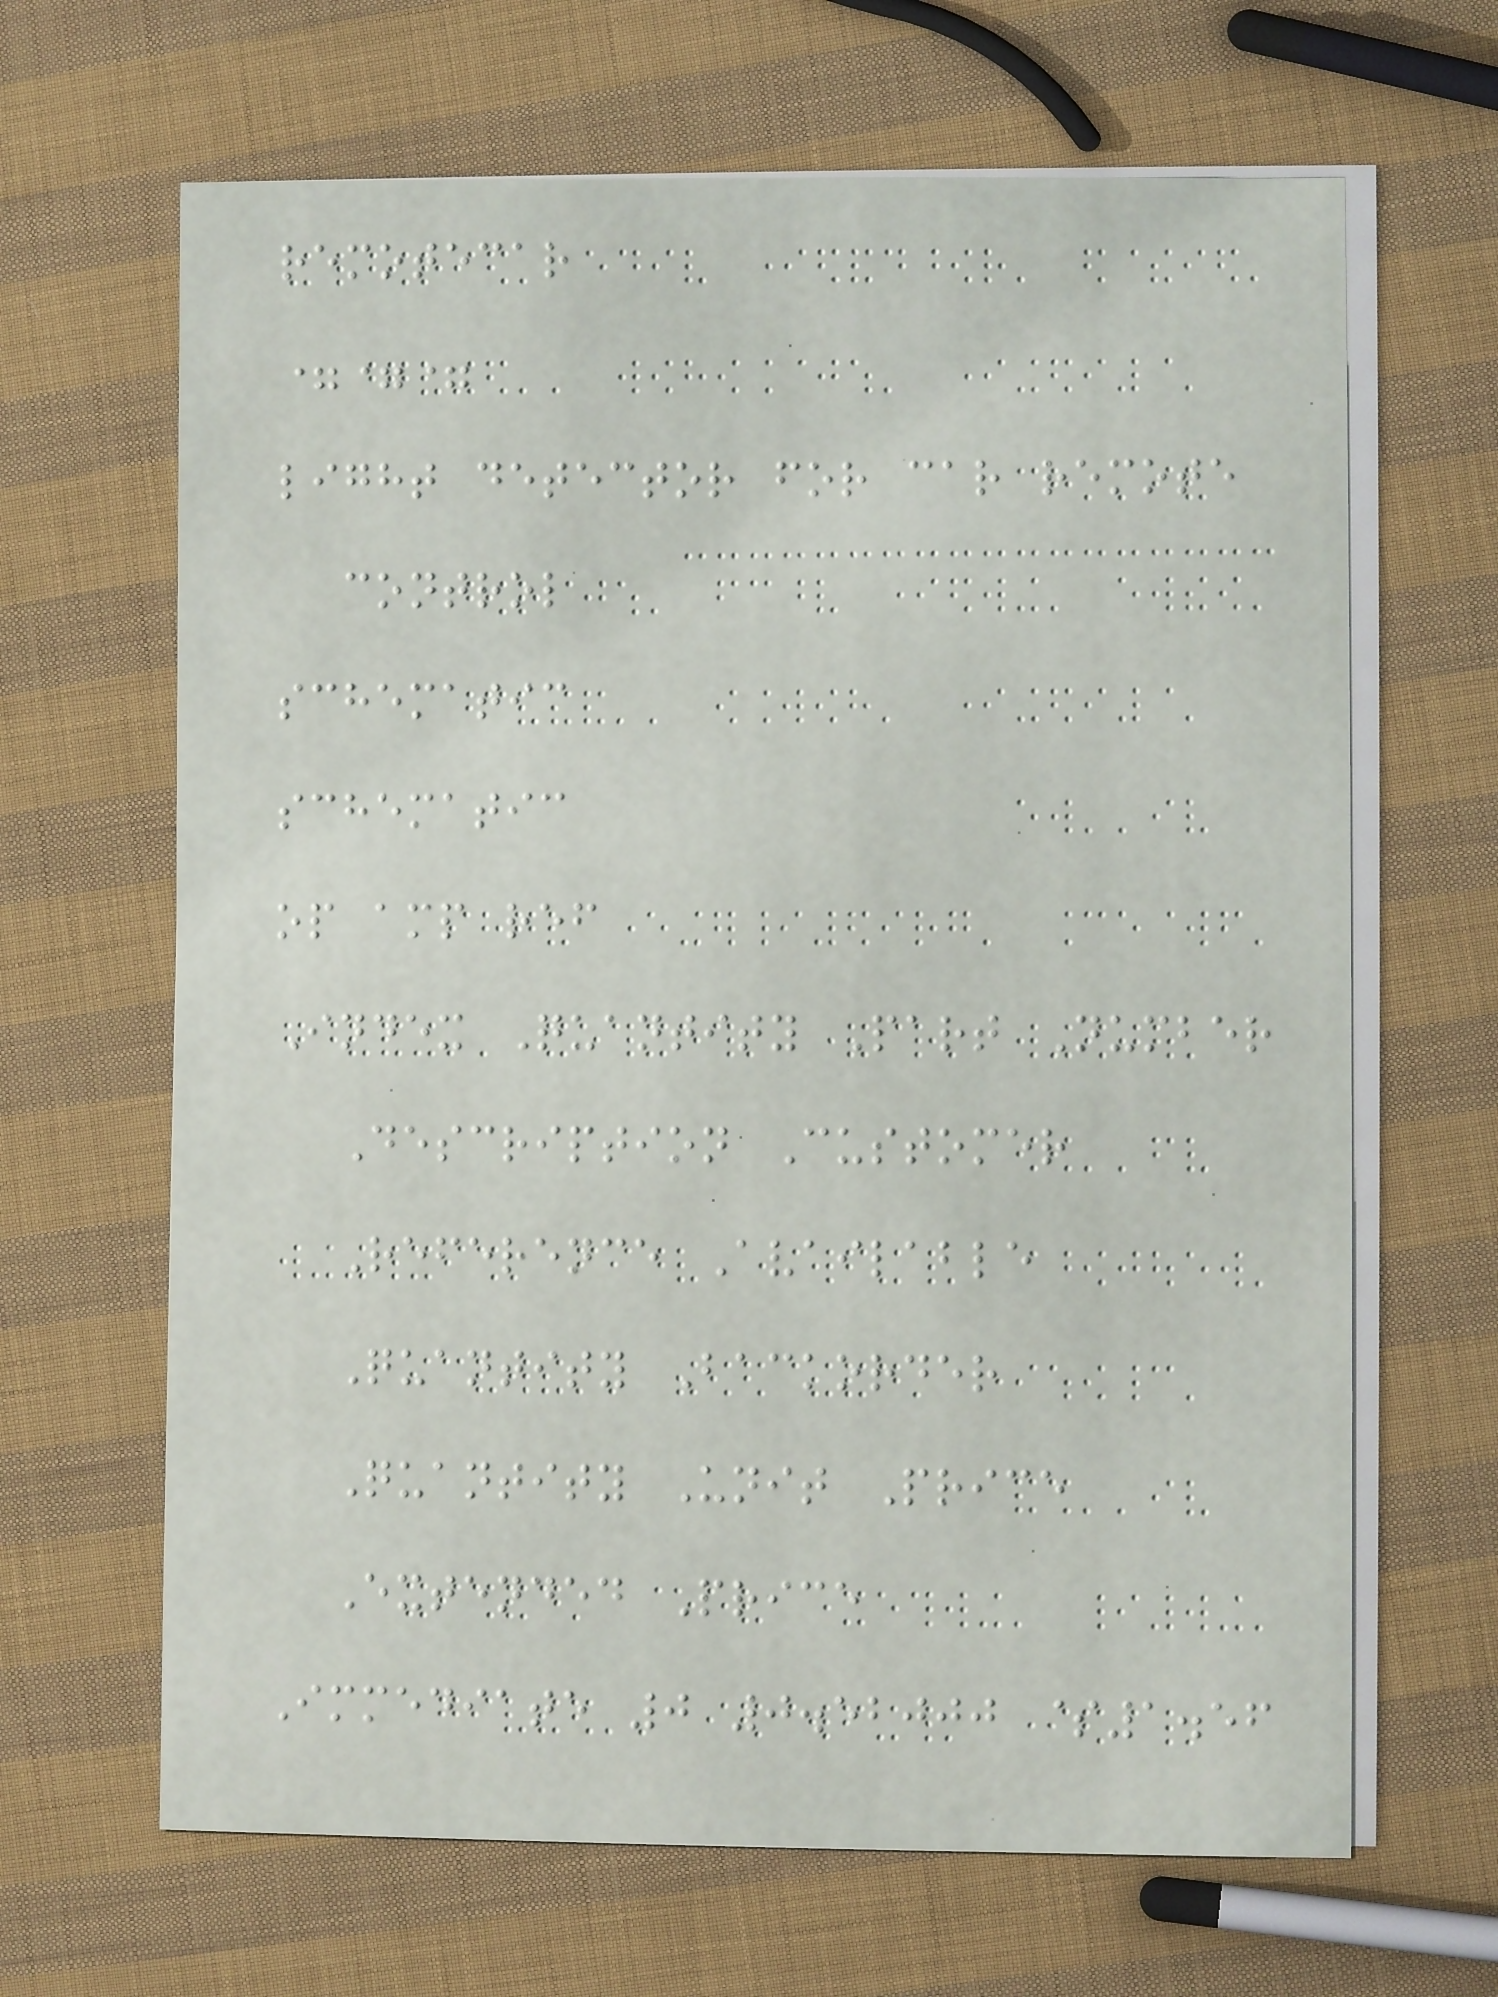remotecar
===
light detector for car remote
control
schematic
schematic
op amp ref
Index Quantity Part Number
Description Customer
Reference Available
Quantity Backorder
Quantity Unit Price
Extended Price
Immediate 0 0.52000 $1.56
